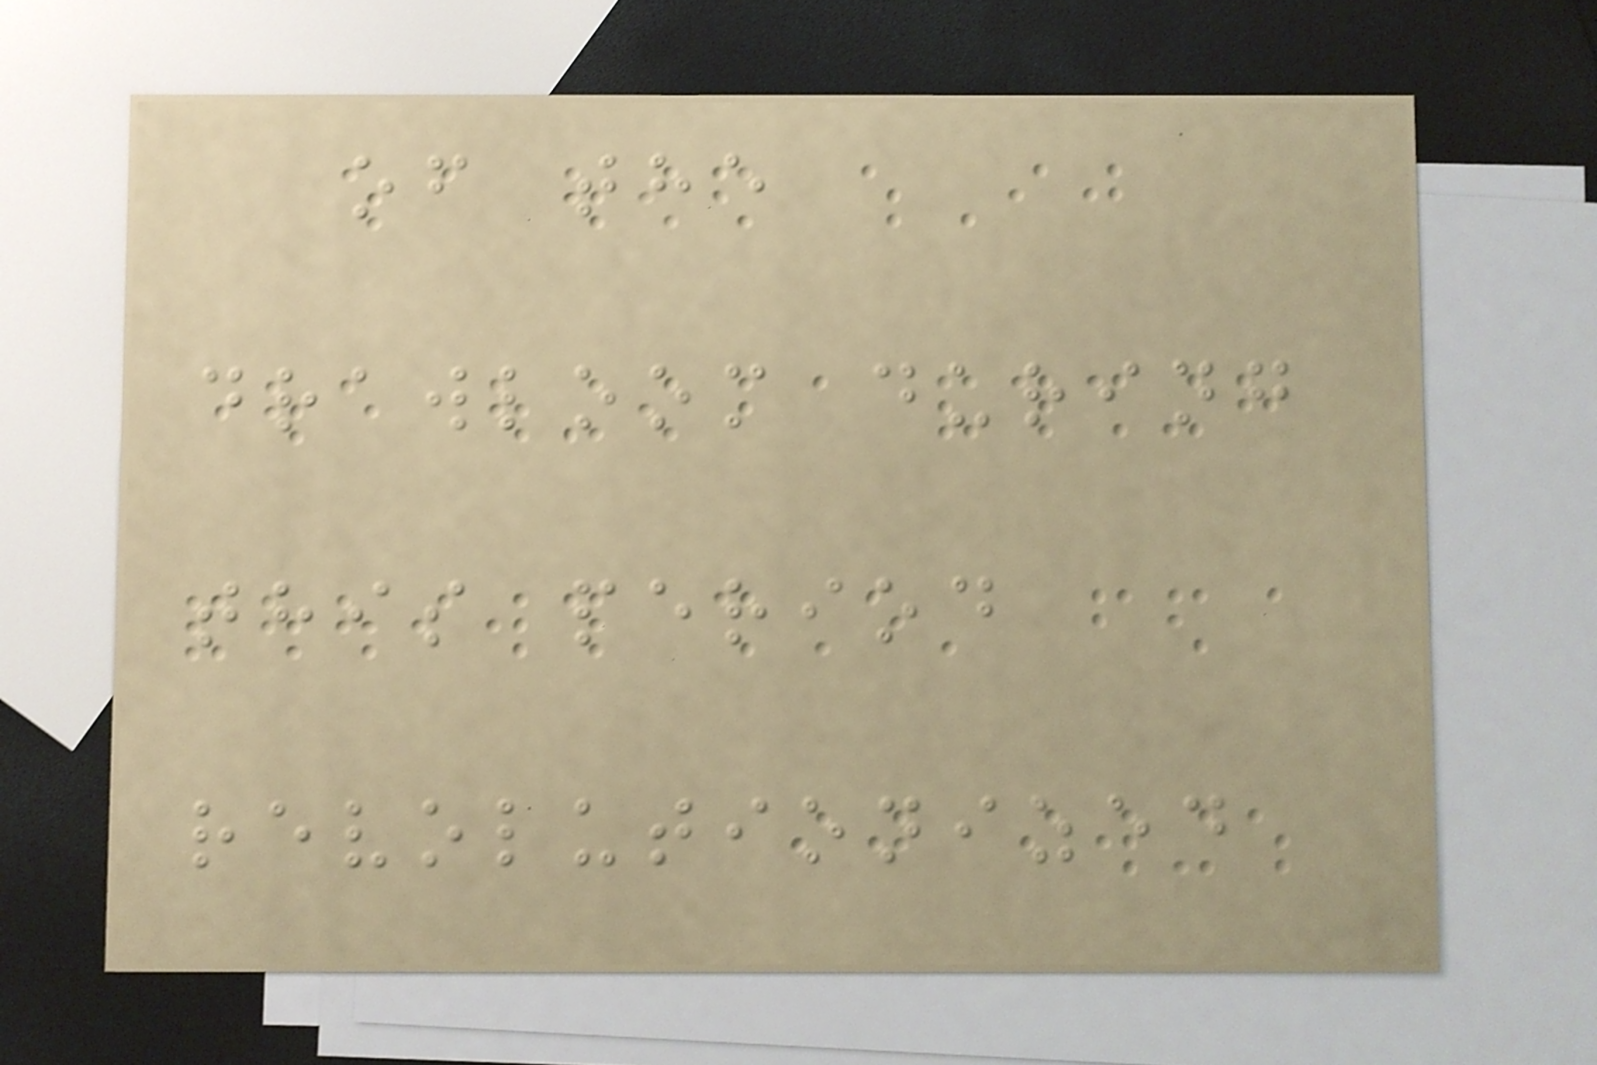of the
drawloom during
this period
revolutionized
